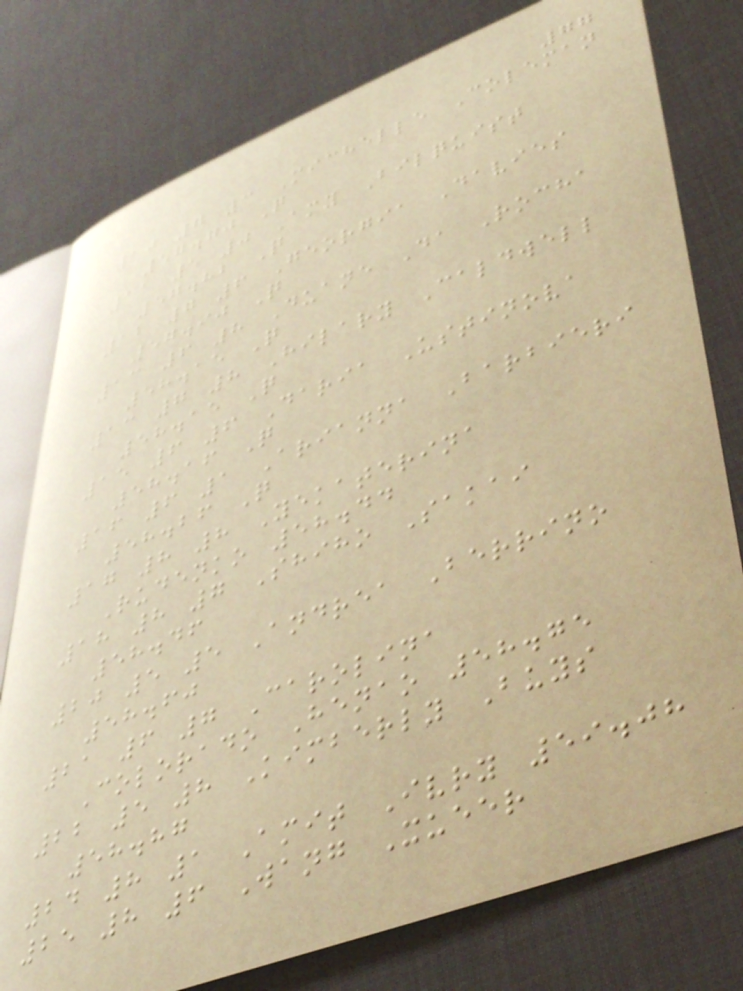77
10 7 3 Michelle Coleman
57.70 Q
11 5 0 Amy Bilquist
57.82 Q
12 7 6 Georgia Davies
57.90 Q
13 6 8 Duane Da Rocha
58.15 Q
13 7 8 Hilary Caldwell
58.15 Q
15 6 6 Daria Ustinova
58.16 Q
16 6 1 Arianna Barbieri
58.26 Q
17 8 8 Yekaterina
Rudenko 58.44
18 8 7 Shiho Sakai
58.46
20 5 5 Andrea Berrino
58.60
21 6 7 Carolina
Colorado Henao 58.75
22 5 8 Kimberly Buys
58.87
24 8 1 Amit Ivry 59.08
25 8 6 Wang Xueer
